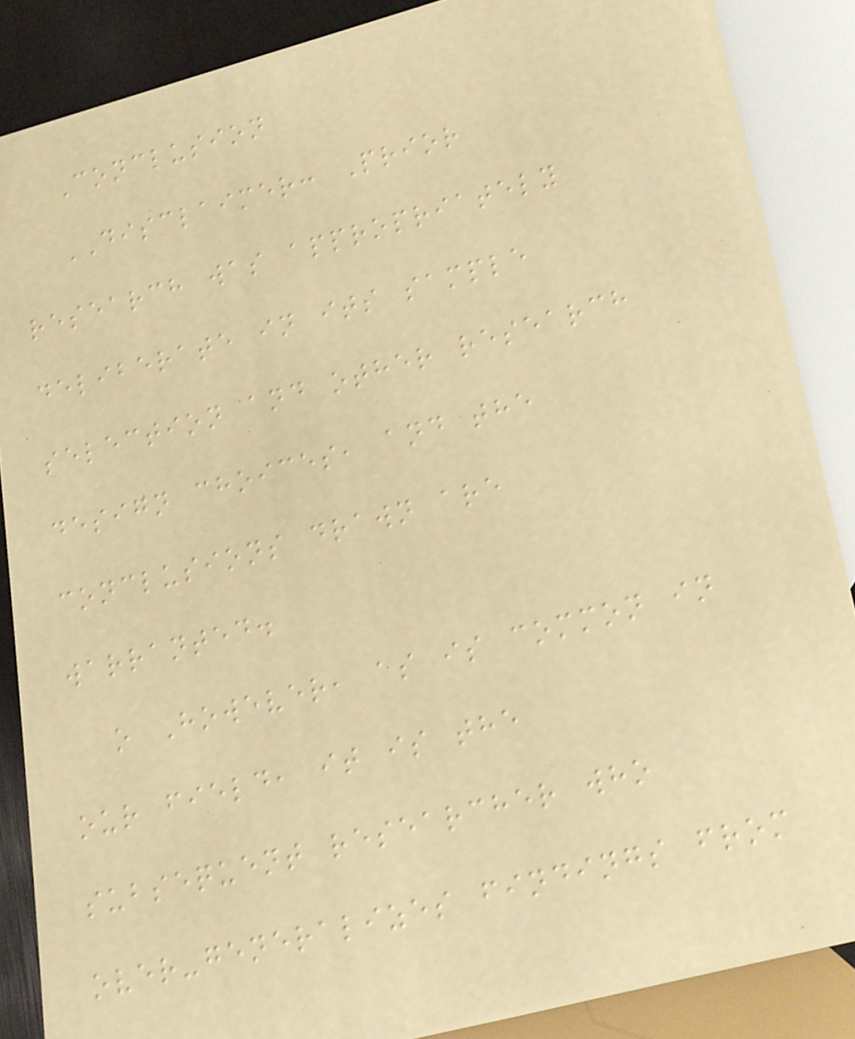Conclusion
DISCLAIMER: Prior
research was appropriately
deliberate in its sample
selection and other research
design choices, and the
conclusions drawn are
warranted.
o However, as is common in
our field, it is the
subsequent researcher who
over-generalizes findings from
